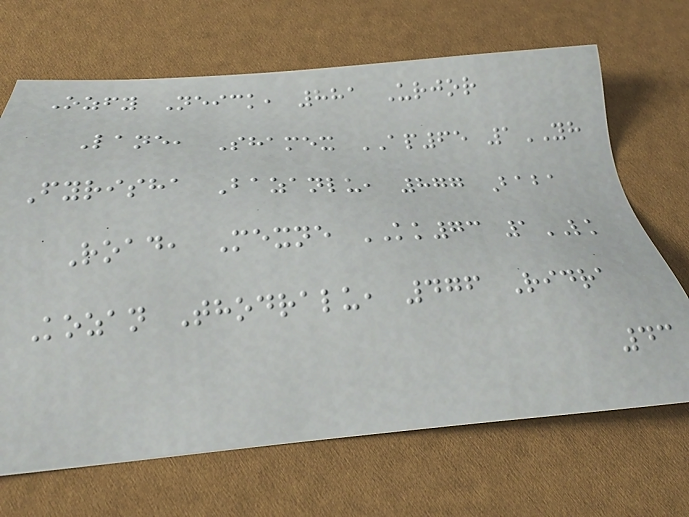Ozfy Neick, 881 Urjor
Lane, Shamex AP65 1YH
Fyrisha Bazanlu, 877 Baba
Road, Mexne KK73 1LK
Kozan Thodralu, 476 Ridra
43
